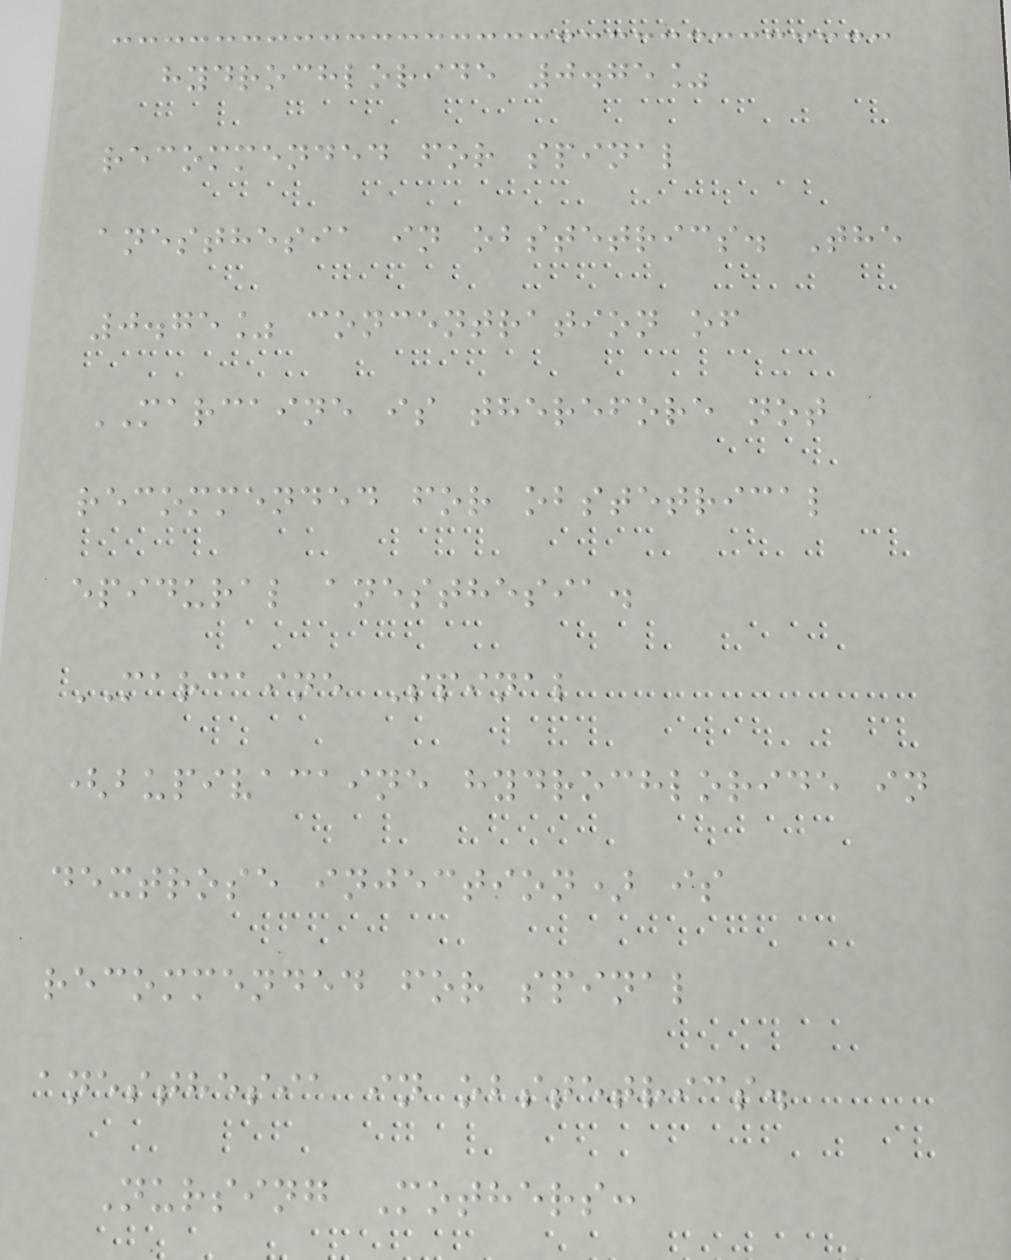hydrochloride 0.75%
recommended for spinal
anesthesia in obstetrics. The
0.75% concentration of
MARCAINE is therefore not
recommended for obstetrical
epidural anesthesia.
MARCAINE Spinal
(bupivacaine hydrochloride in
dextrose injection) is
recommended for spinal
anesthesia in obstetrics.
Nursing Mothers:
